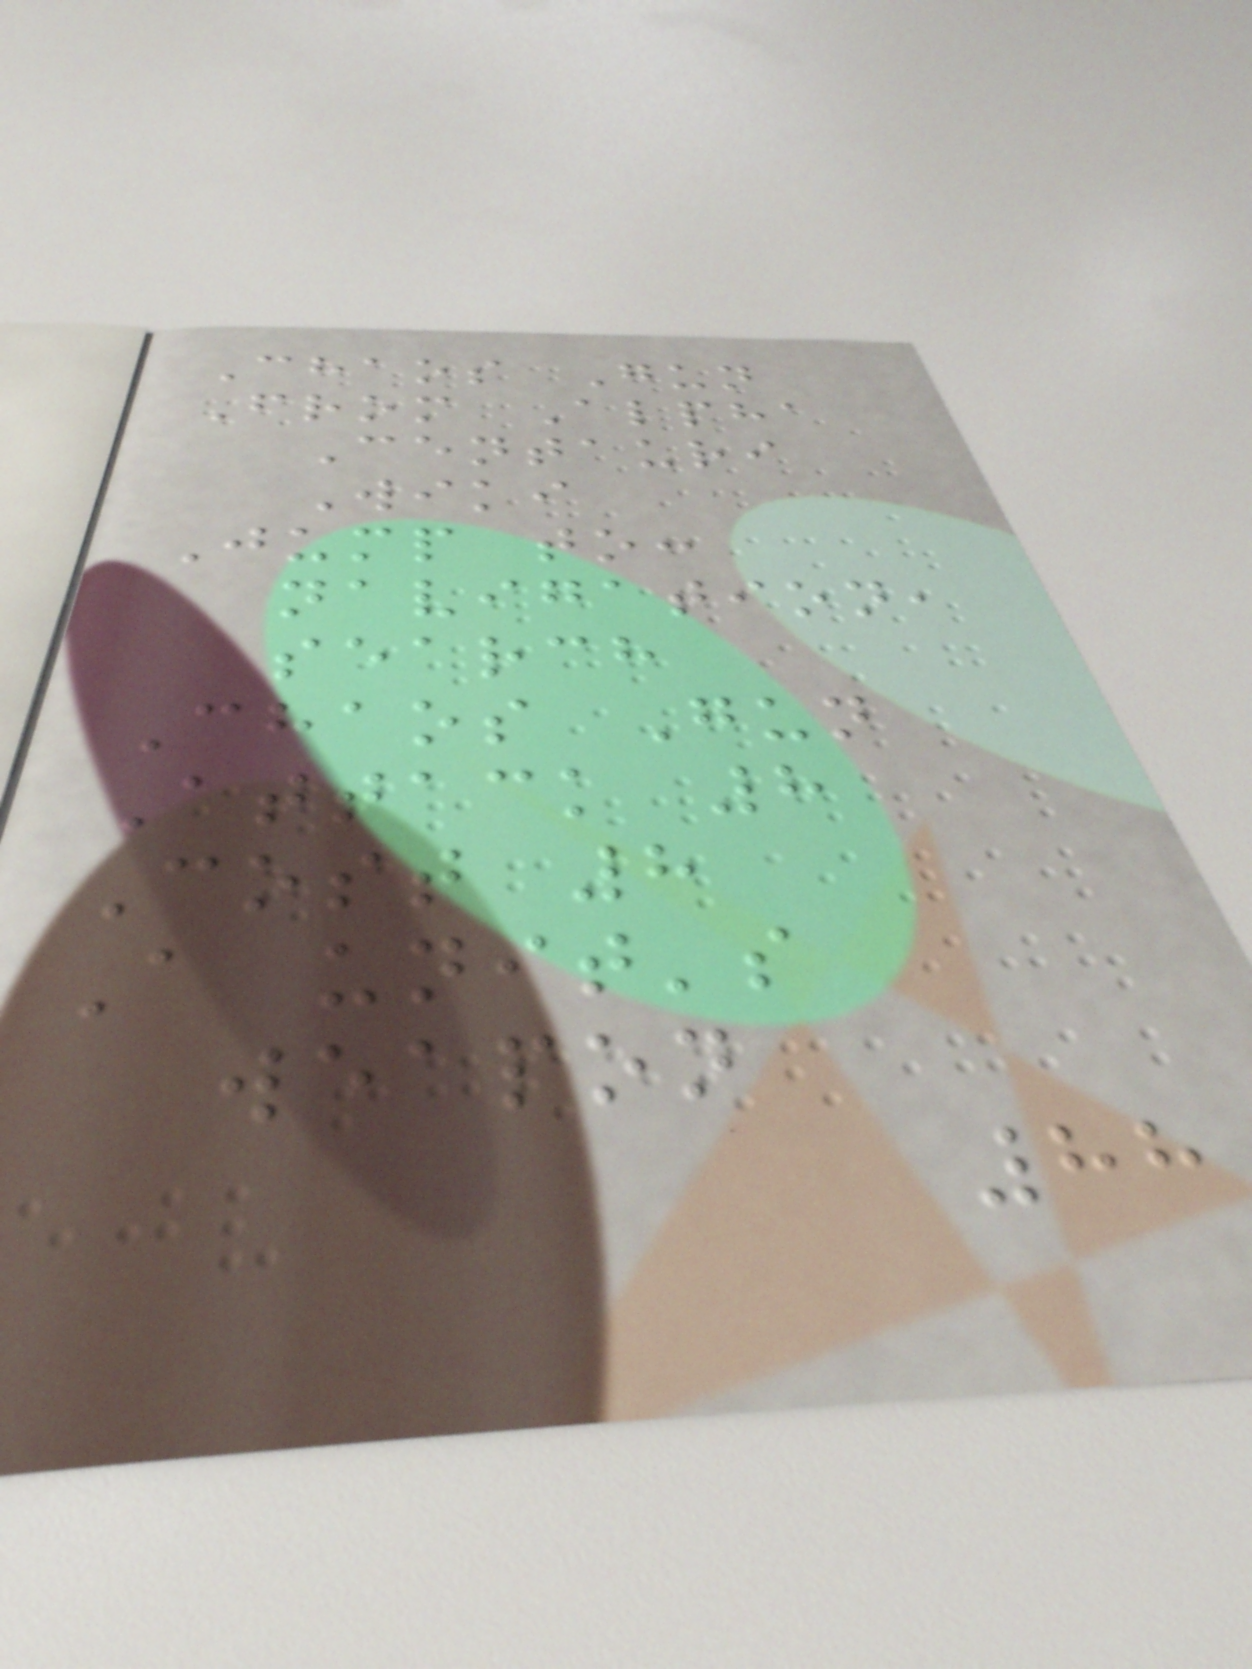Chaos Gun
From Alpha
Centauri
Wiki
Jump to:
navigation,
search
Chaos Gun
Attack 8
Cost 8
A unit's
weapon
88
